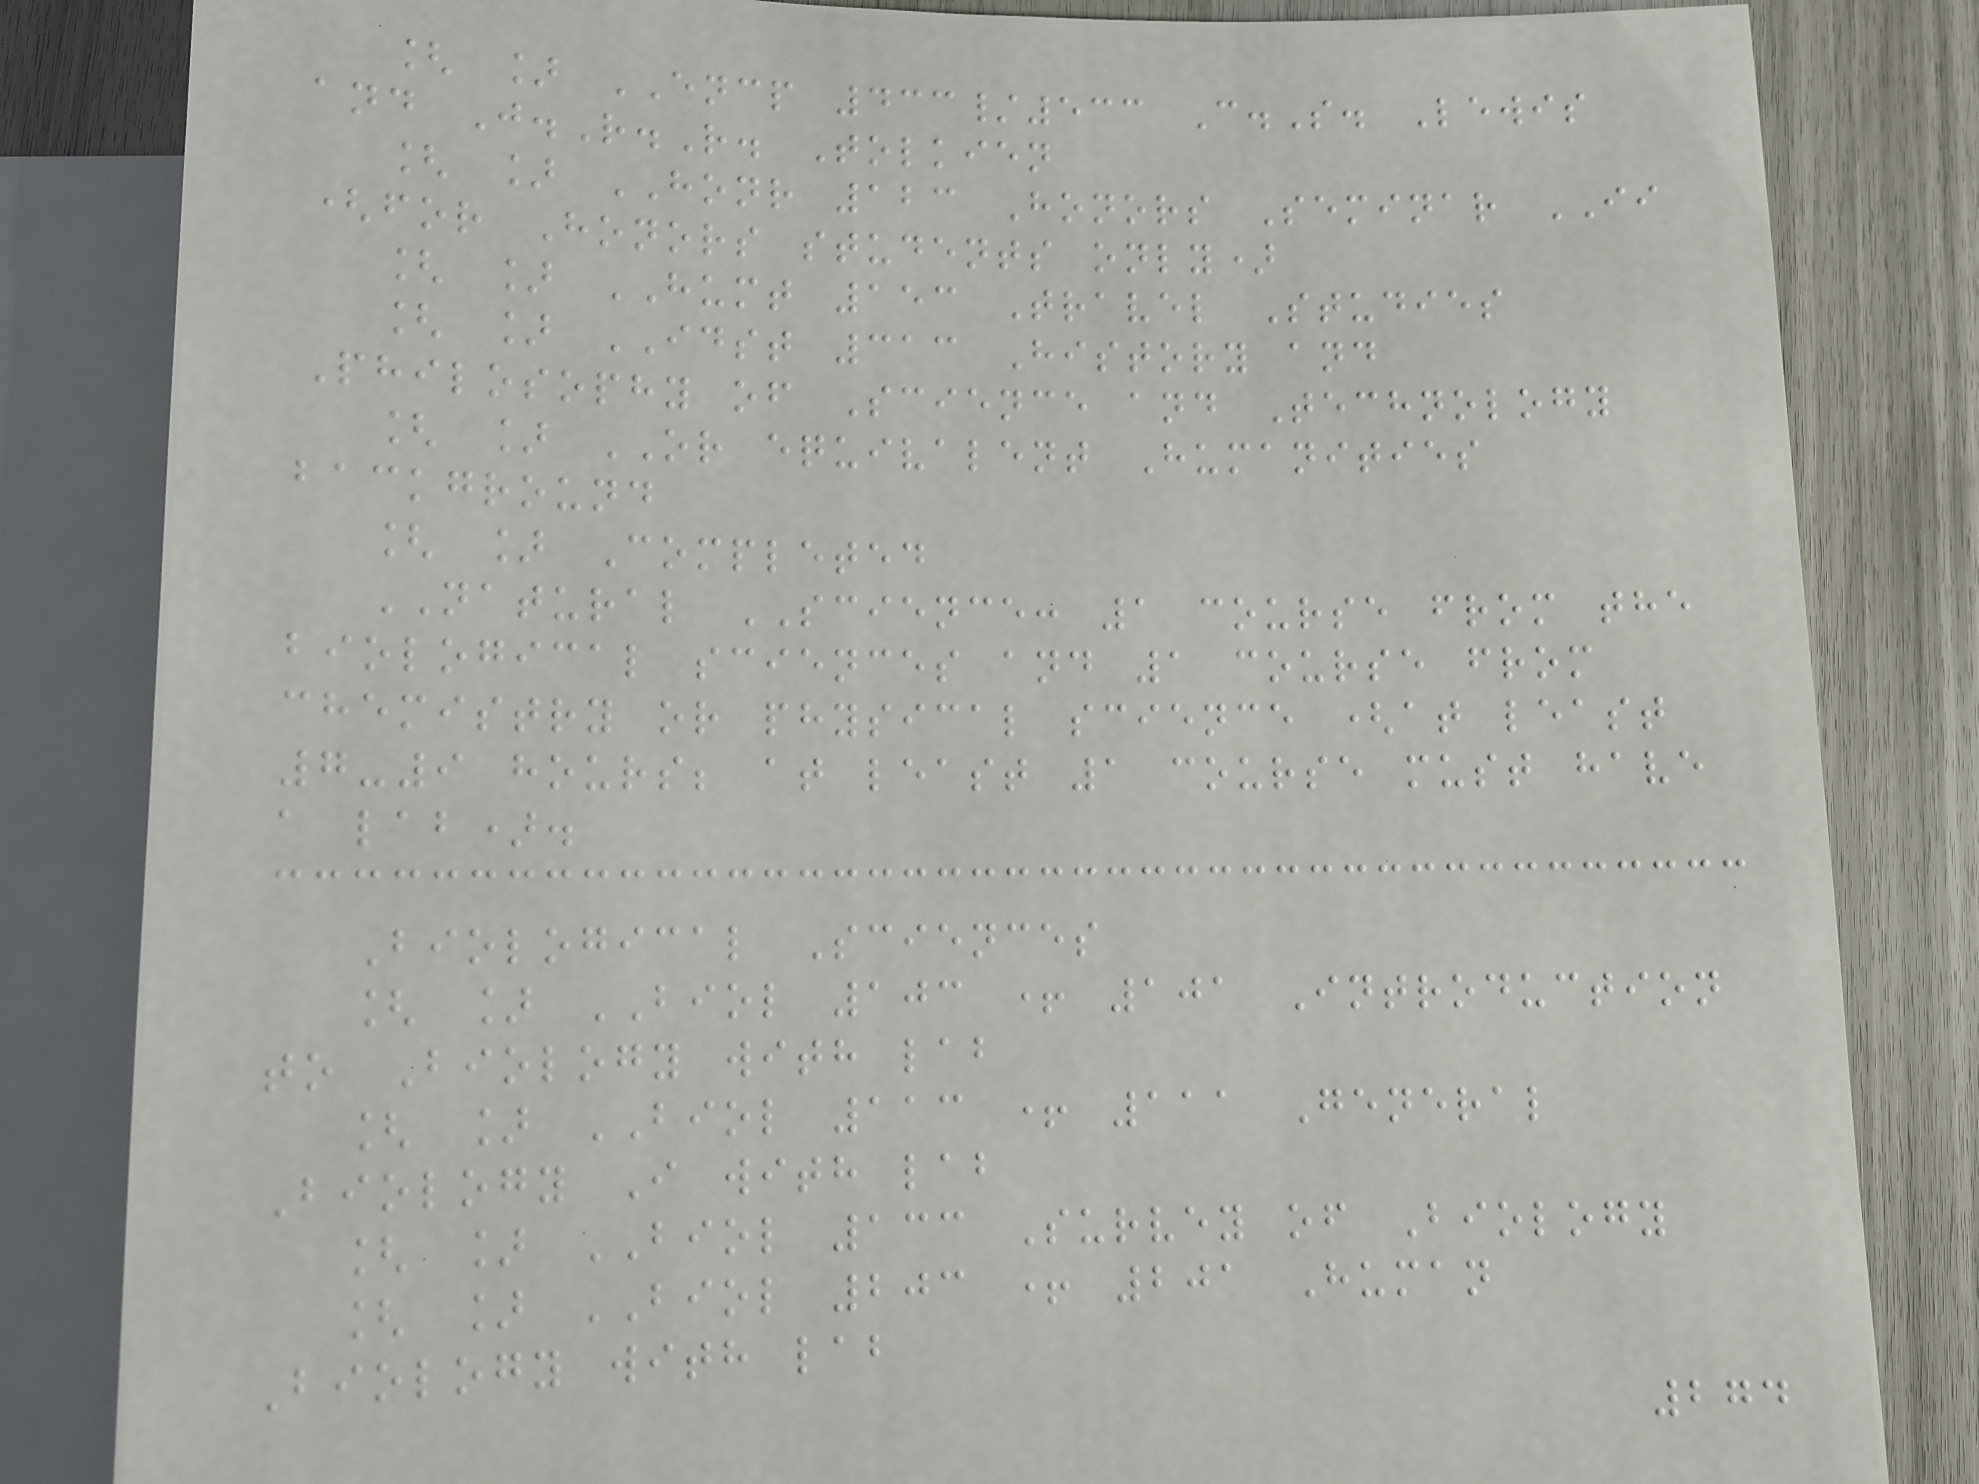[ ] ENCP 433/533 C.S. Lewis
and J.R.R. Tolkien
[ ] HONR 123 Honors Seminar II
(for Honors students only)
[ ] HUMT 153 Travel Studies
[ ] IDST 313 History and
Philosophy of Science and Technology
[ ] OR equivalent Humanities
background
[ ] Completed
NATURAL SCIENCE: 1 course from the
biological sciences and 1 course from
chemistry or physical science (at least
7-9 hours; at least 1 course must have
a lab).
Biological Sciences
[ ] BIOL 103 + 101 Introduction
to Biology with lab
[ ] BIOL 113 + 111 General
Biology I with lab
[ ] BIOL 133 Survey of Biology
[ ] BIOL 203 + 201 Human
Biology with lab
274
